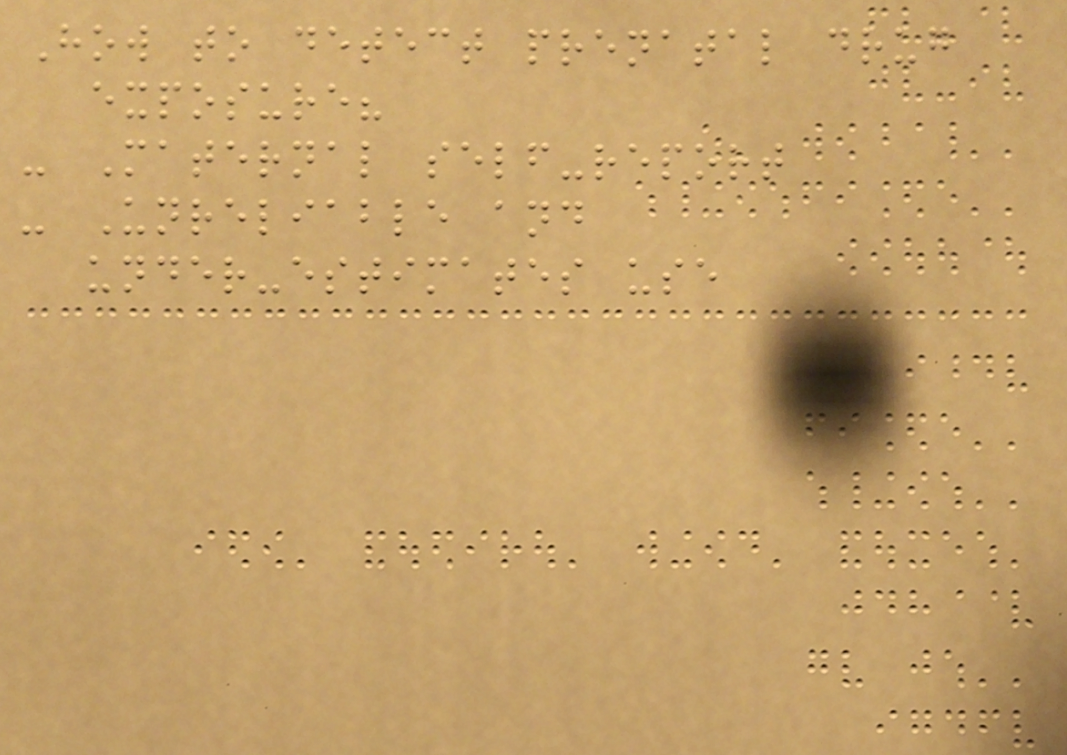How to detect prenatal drug
exposure?
- Maternal self-report
- Unreliable and
under-estimates use
